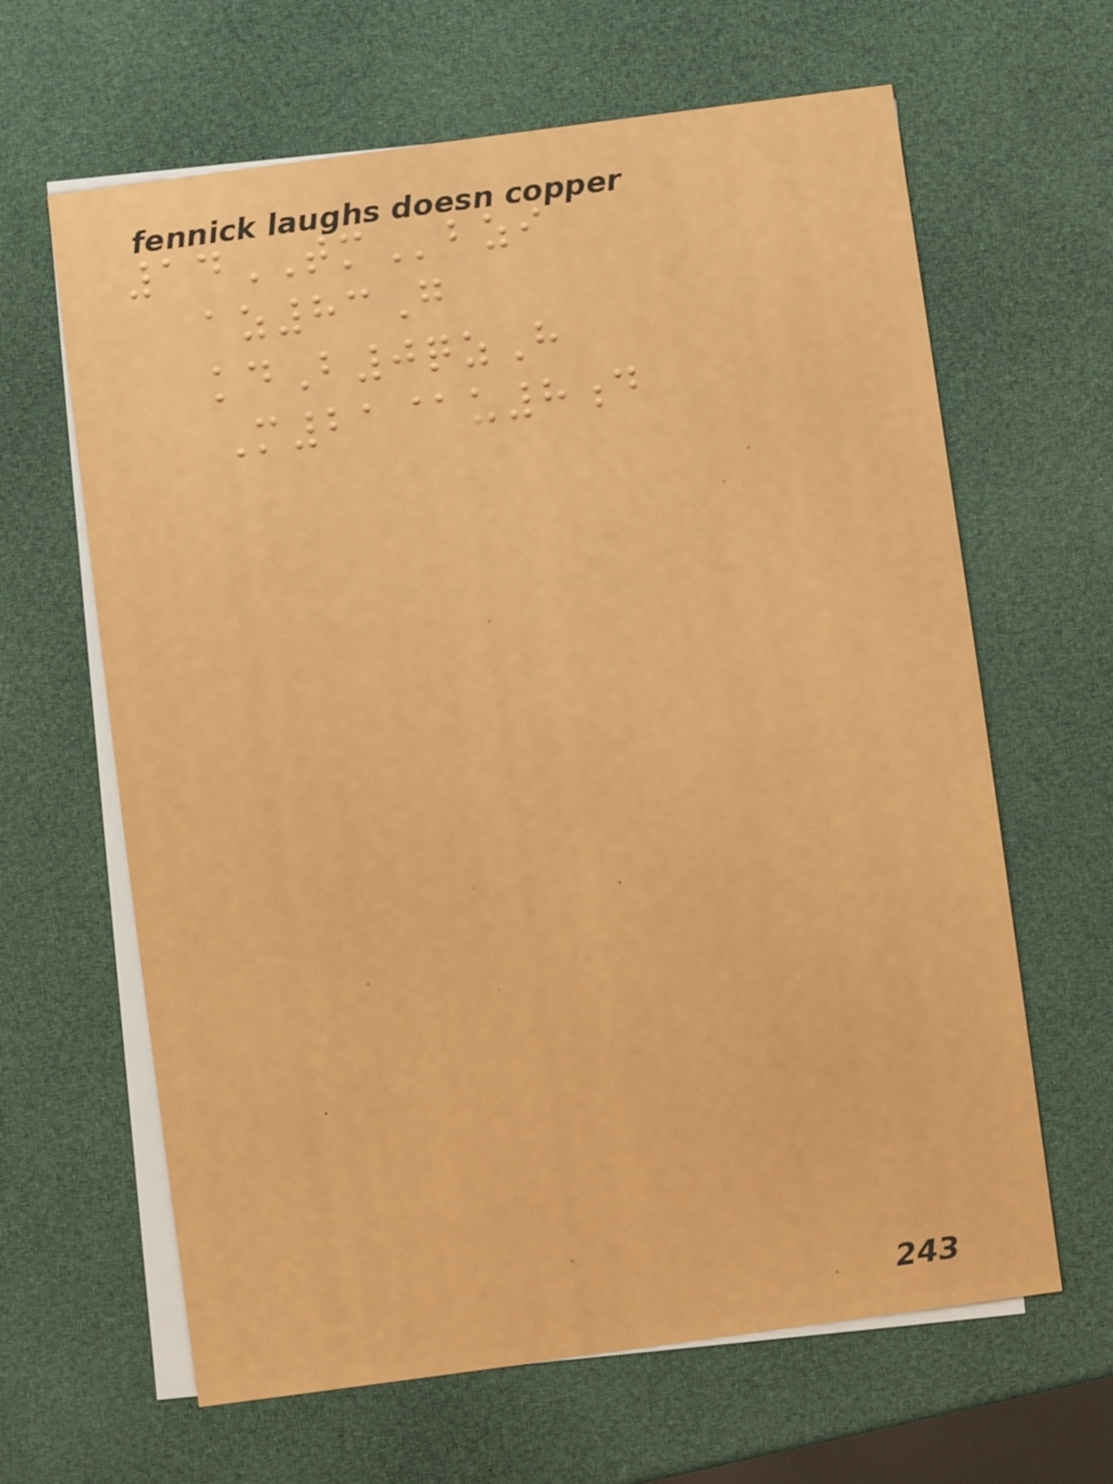14TMbzi
az83G
kdB0qzH
M21@u8d
